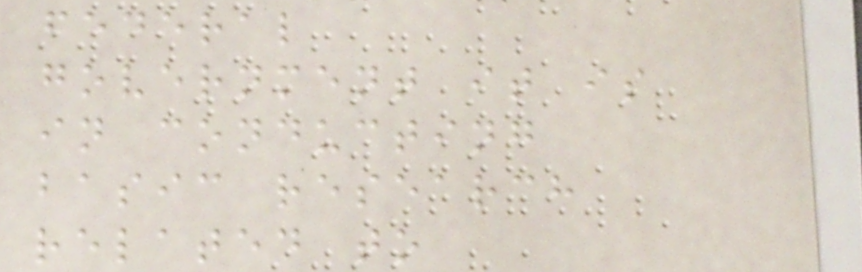federal
government it is
in conducting
basic research
related to
